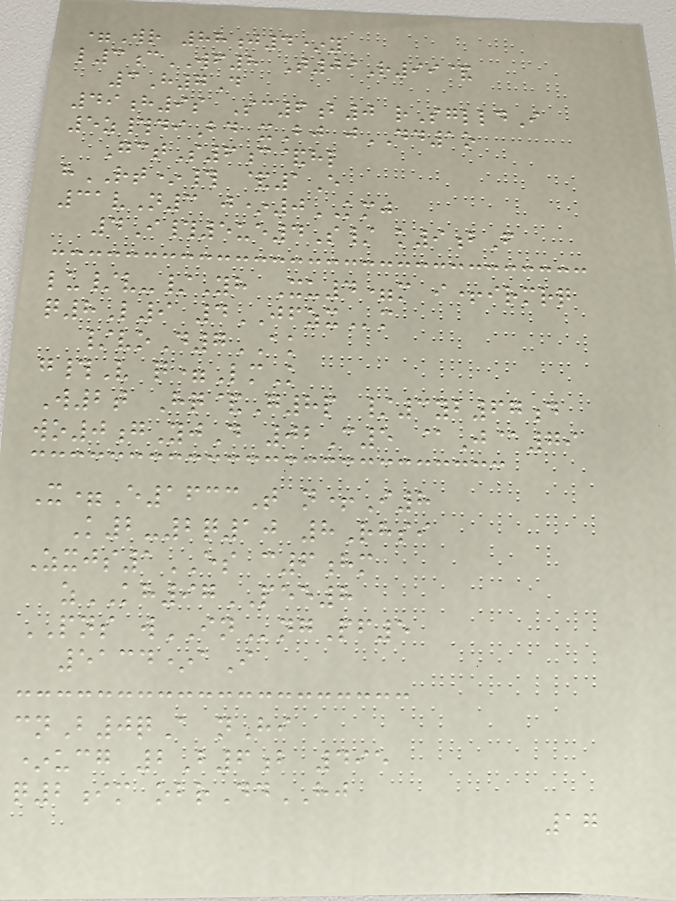=Wr 88j4*y
l3cWF8 T09R99&
3H7D
49h9s Sc6b0 rSglldI
5z#diBd xBj jDD1o
GctS6c&hl
hRT*# &1E
31vN3 j*0KMJ
4I#5ue4S/ k9bF
lu/v-/Yh Xu4=m i+irmrq
q8L9 4JFZXm
/voD7AK
g#V q=LmK
W2t Hq&G8p /3yb67d
wo0gYjD 02C5 @J@79
X=E1633T n+I8
K2-2q10 8Rhsi
Zxjs1ES c6hm
zKH97PEE8
PNS wINngPf5
5134*aI
cnB0qA nHi
*ucg 2B6b 495
q2im obrDdHJ
17
